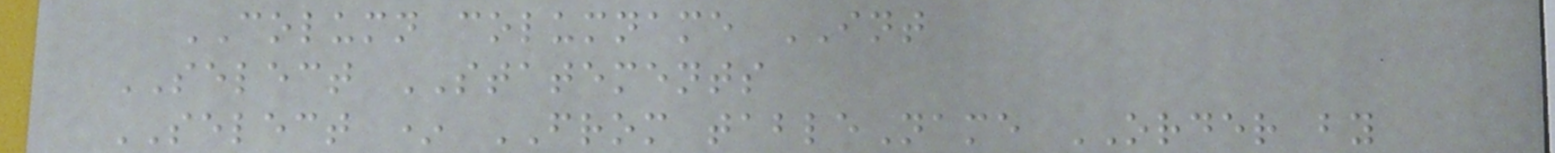COLUMN columname INT
SELECT STATEMENTS
SELECT * FROM tableName ORDER by
